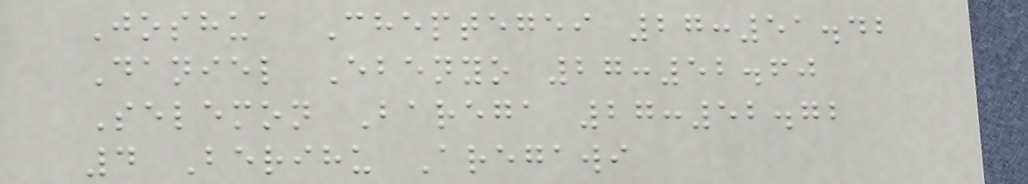Joshua Cheptegei 27:51.42
Daniel Ebenyo 27:52.60
Selemon Barega 27:52.72
4 Berihu Aregawi
